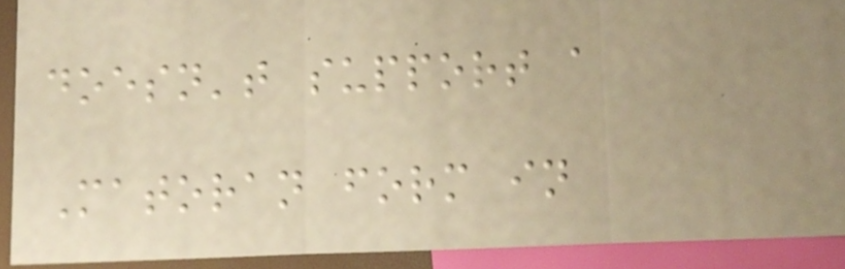doesn't support a
Matoran form in
